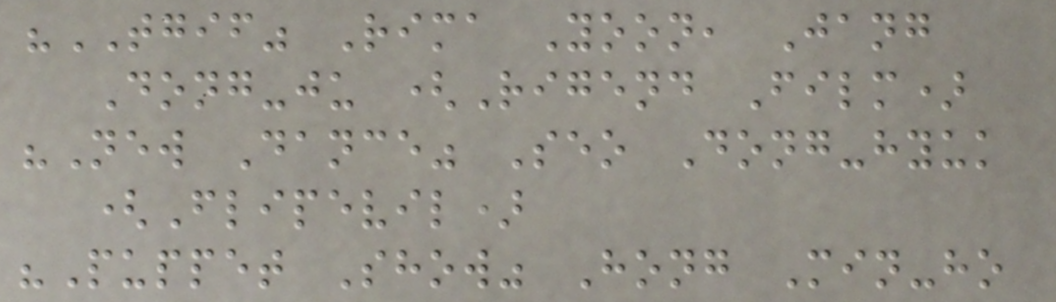"TGIF" Rima Yoon, Jang
Dong-ju (Rigend Film)
"New Dance" Seo Dong-hyuk
(Flipevil)
"Puppet Show" Hong Min-ho
